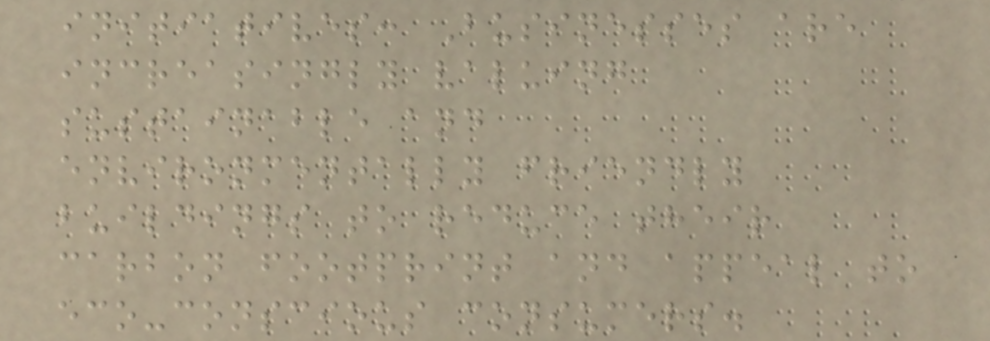initiatives: Businesses are
increasingly valuing
sustainable and
environmentally friendly
buildings to reduce their
carbon footprint and appeal to
eco-conscious consumers.
